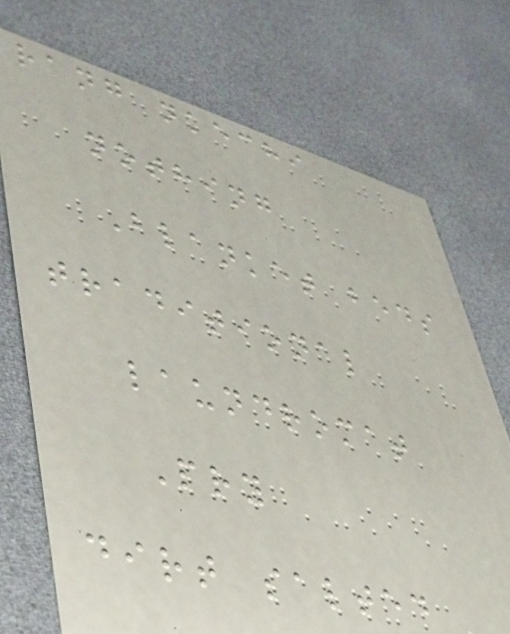rang nkechi
nothing
Blanket beds
traditional
laundromat
Pry
dirt salted
